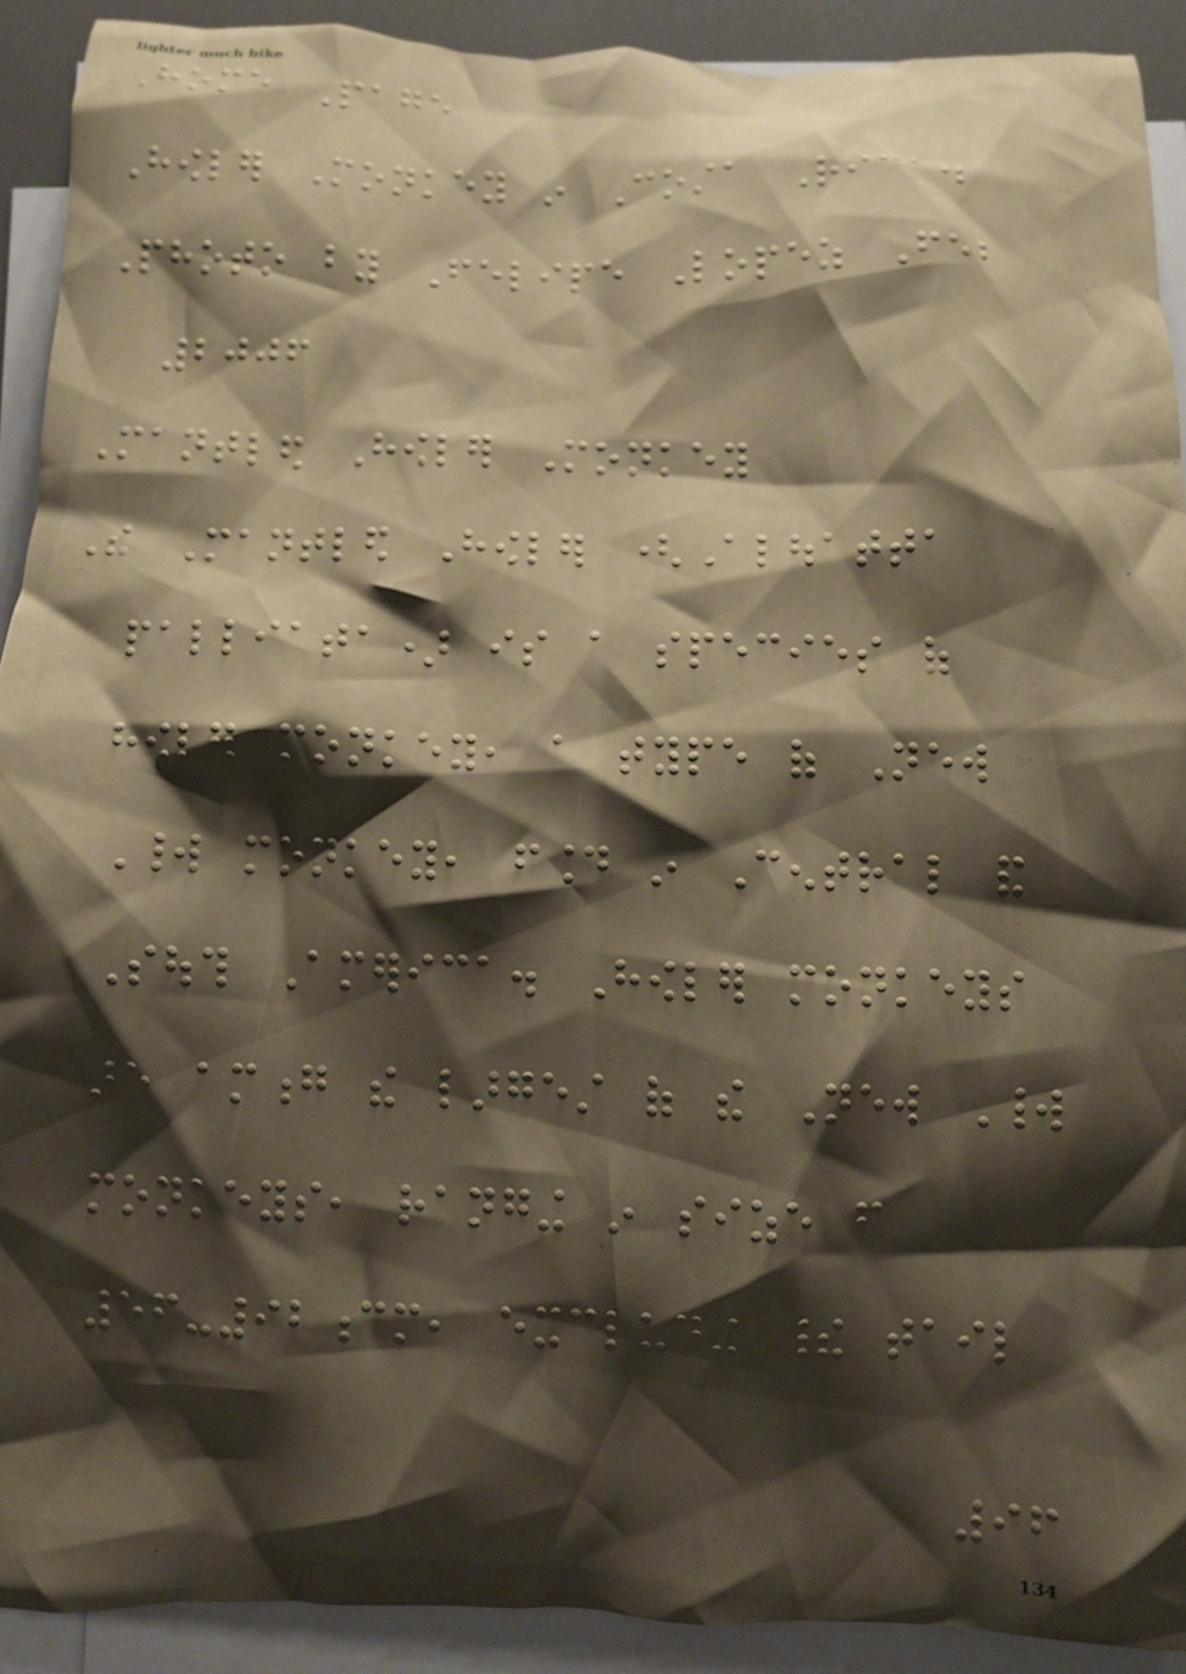Home Page
Howler Monkey in Costa Rica.
Photo by Felipe Lopez Feb
2006
Mantled Howler Monkey
The Mantled Howler (Alouatta
palliata) is a species of
howler monkey, a type of New
World monkey, found in Central and
South America. Howler monkeys
are among the largest of the New World
monkeys, ranging in size from
56-92cm, excluding their tail
96
